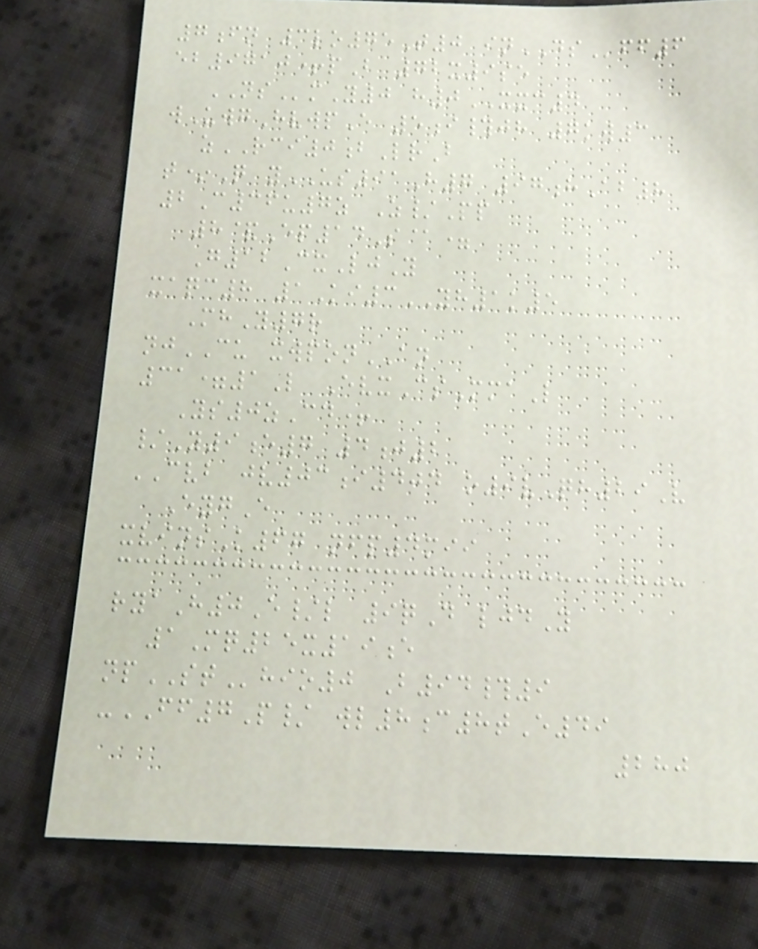7fn 3lo75T0 inDSff6
eb9710+pB 72x9se
NSmY0 h0XXC4
wUwgHvwpE 5i#jh 7kw3
zRCI0bLrB
t*Q yUS91H7 97hAb8
2C36u7z Z/Pp
8&Ep14S@=
G12CxLjY
xaqc8 1Ki3YH1k5
MhY7r
njCU xwponAN
31=1L EvxCsMmaL
Ys0zCd+
/Y9e7 4j2
CVB jv03i404 o9vQh29V
EygE
xvinsK67 nfp4mii
ryaH0E/l 9qD ljdY
1Mq25x19e
npSThio0 B94#9
-FF7P/ wl8c8tE49
280
